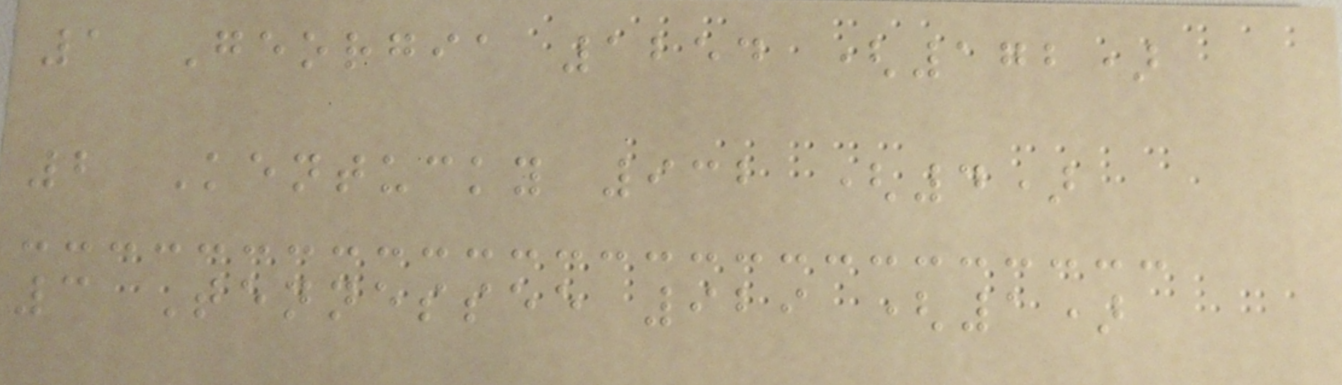1 Georgia 1254 (172)
2 Kentucky 932 (4)
3 Tennessee 929 (1)
